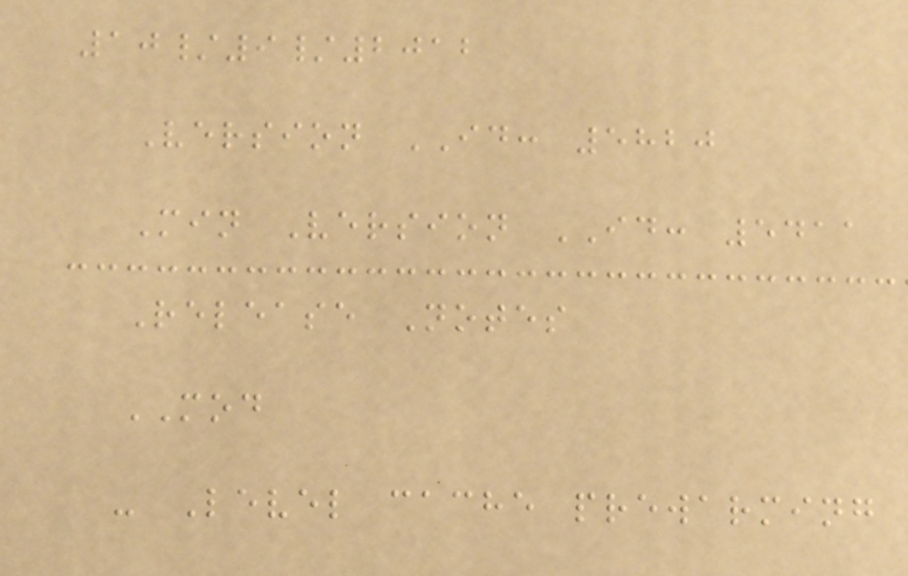10/9/2012
Version ID: 5820
Min Version ID: 5411
Release Notes
MOD
- Level cache prewarming
